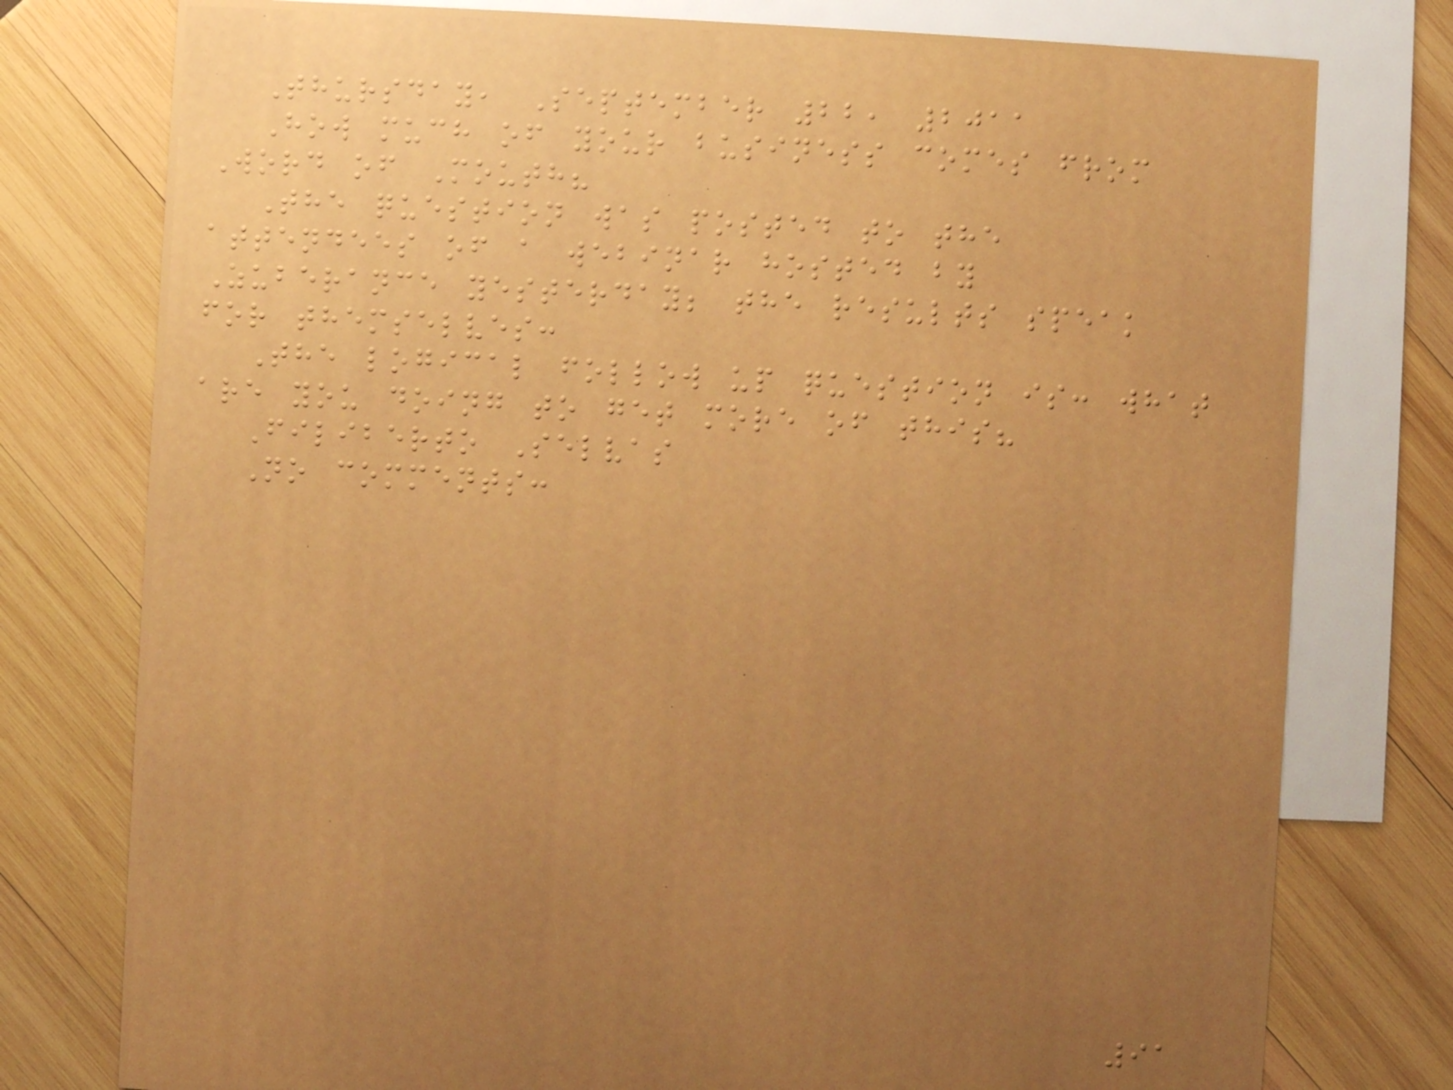Thursday, September 22, 2011
How much of your business comes from
Word of Mouth?
The question was posted to the
attendees of a webinar hosted by
Zuberance yesterday; the results speak
for themselves:
The logical follow up question is: what
are you doing to get more of this?
Filiberto Selvas
No comments:
91
